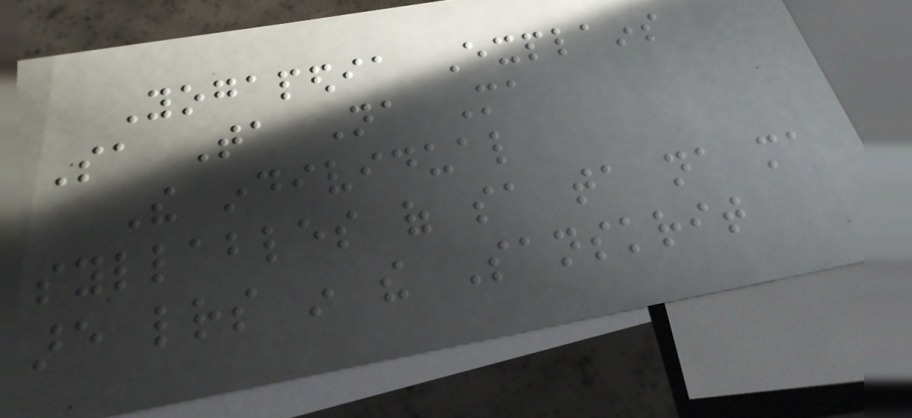Yogapedia Explains
Sa Ta Na Ma
The individual
syllables of sa ta na ma
are letters in the Sanskrit
